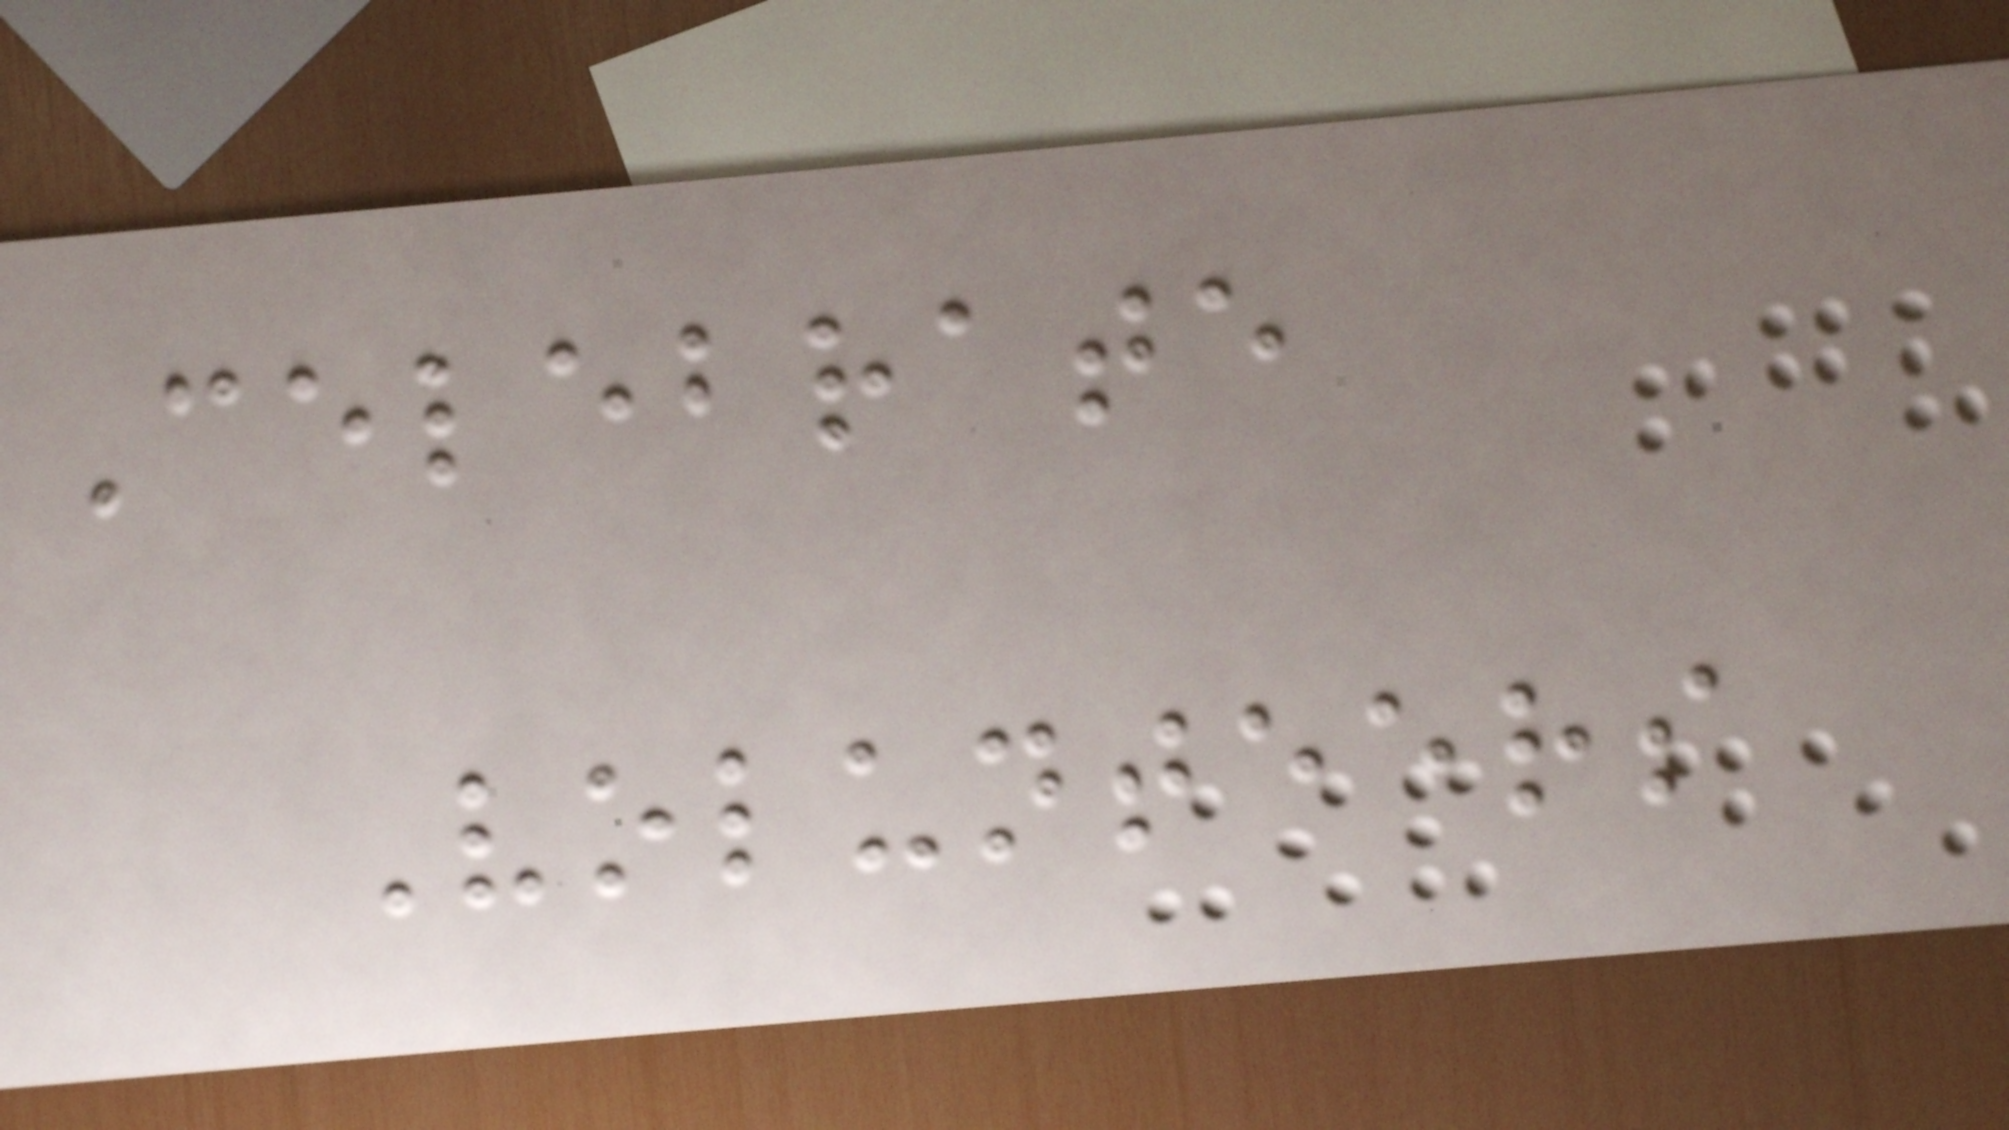Celebrate
Volunteers
